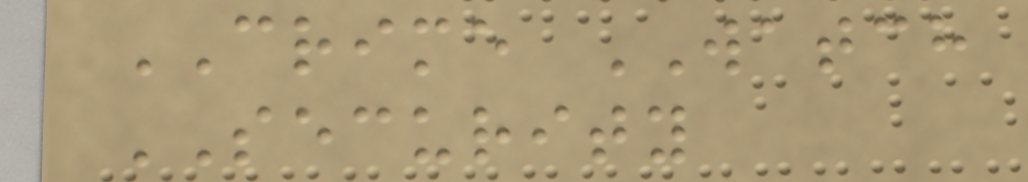CRIME WATCH
SECURITY
